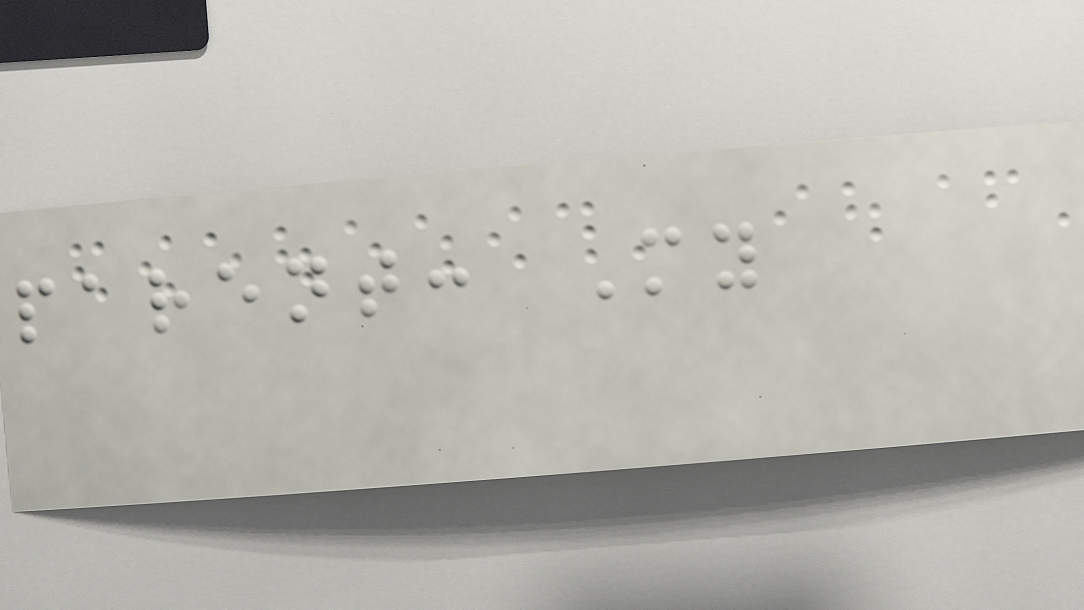parent: My
